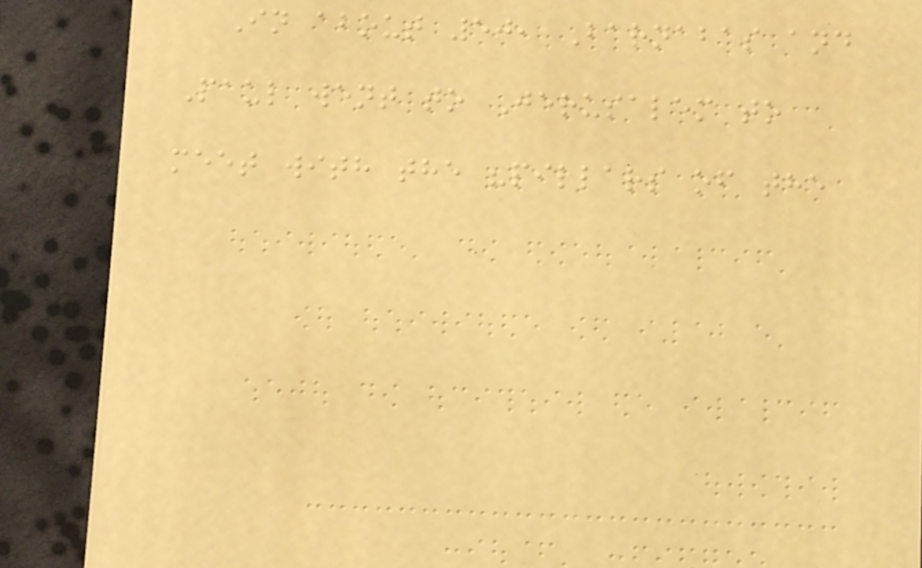In about 50, Barnabas and
Paul went to Jerusalem to
meet with the "pillars of the
